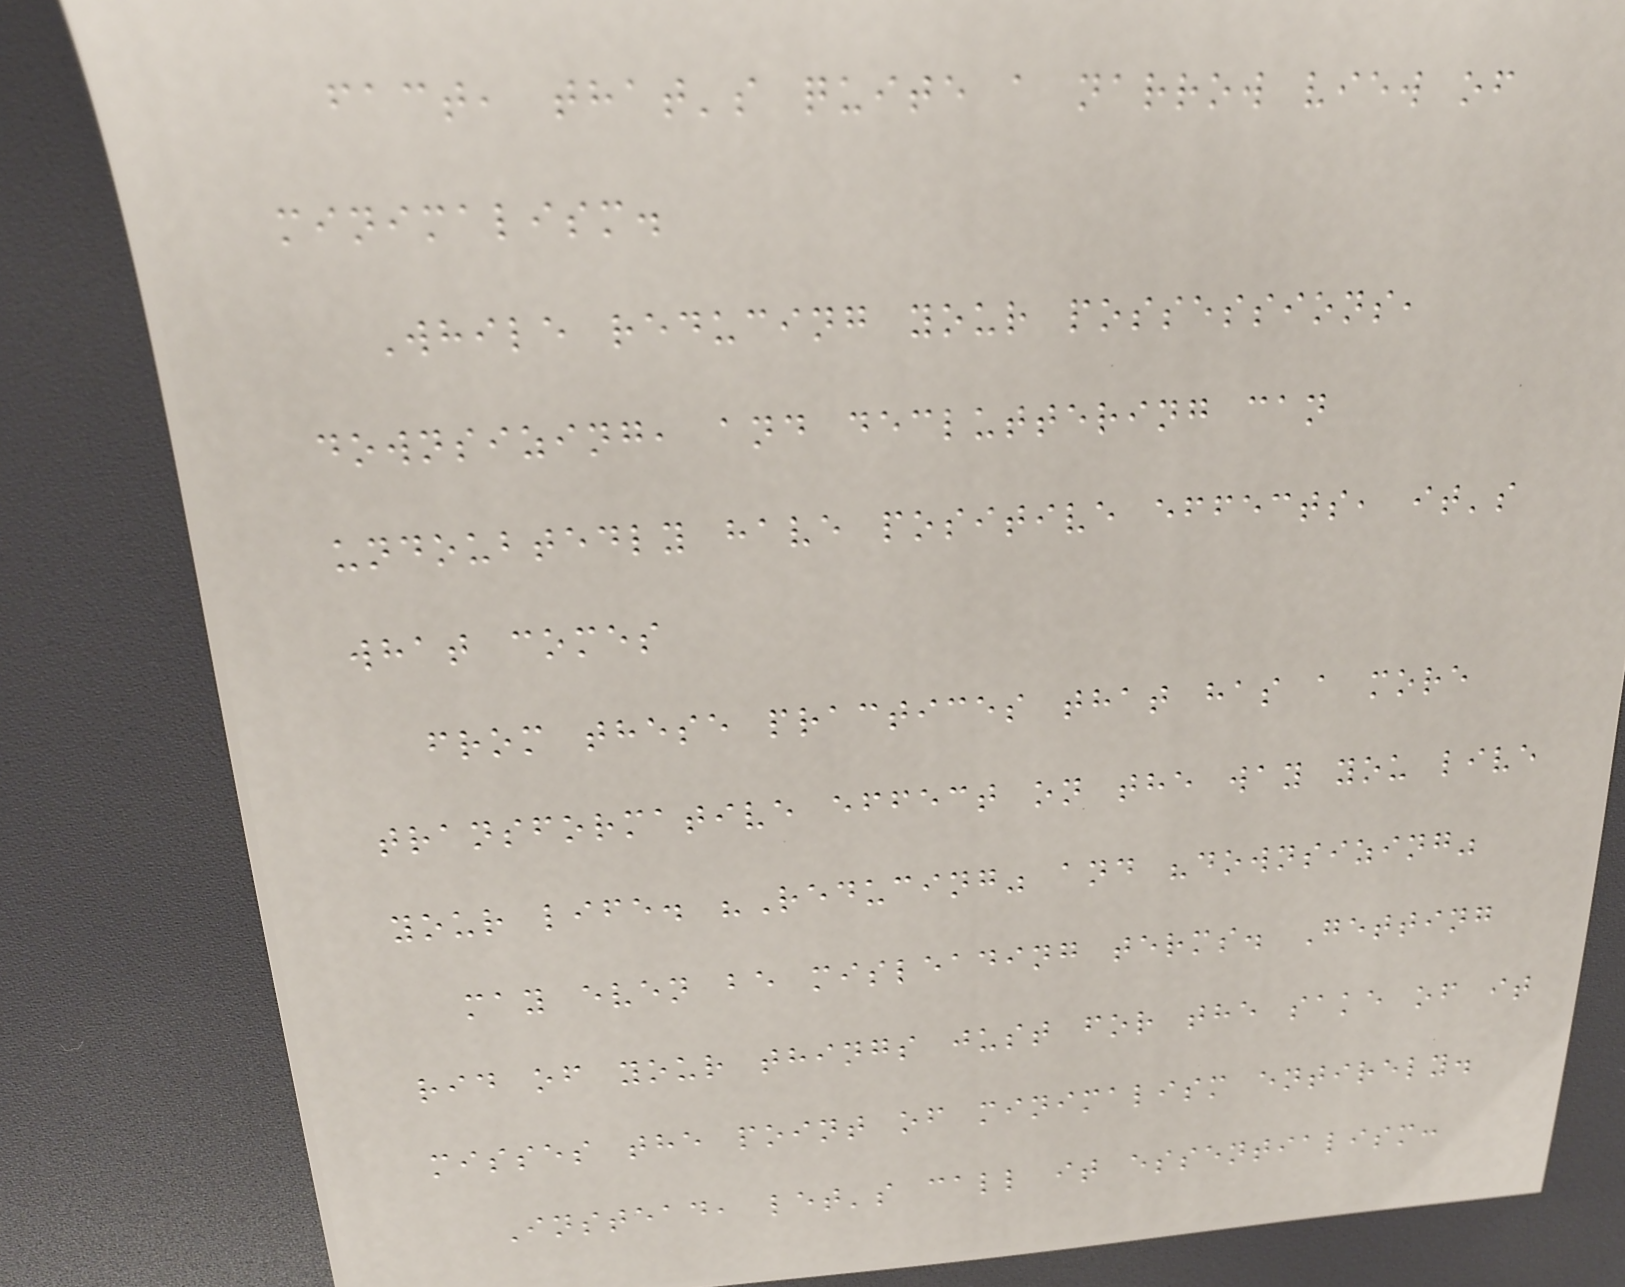fact, that's quite a narrow view of
minimalism.
While reducing your possessions,
downsizing, and decluttering can
undoubtedly have positive effects, it's
what comes
from these practices that has a more
transformative effect on the way you live
your life. "Reducing" and "downsizing"
may even be misleading terms. Getting
rid of your things just for the sake of it
misses the point of minimalism entirely.
Instead, let's call it essentialism:
